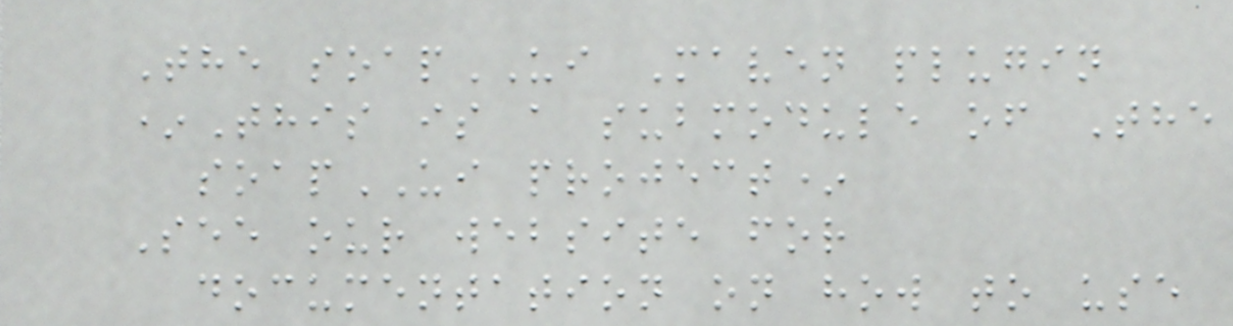The soapUI Maven plugin
*This is a submodule of The
soapUI project*
See our website for
documentation on how to use
